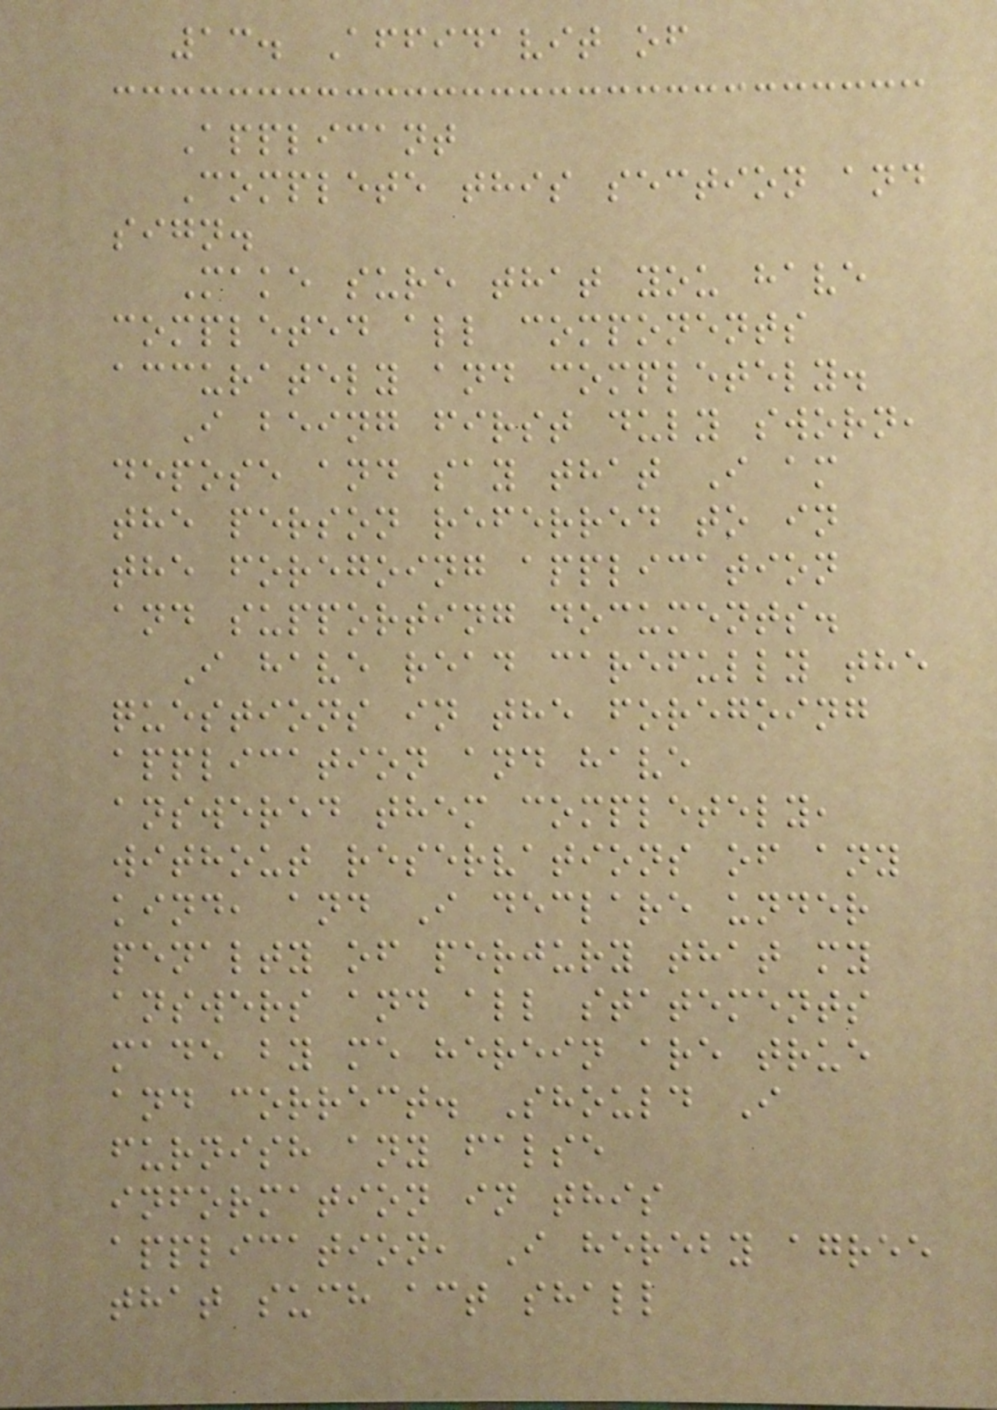13. Affidavit of
Applicant
Complete this section and
sign.
Make sure that you have
completed all components
accurately and completely.
I being first duly sworn,
depose and say that I am
the person referred to in
the foregoing application
and supporting documents.
I have read carefully the
questions in the foregoing
application and have
answered them completely,
without reservations of any
kind, and I declare under
penalty of perjury that my
answers and all statements
made by me herein are true
and correct. Should I
furnish any false
information in this
application, I hereby agree
that such act shall
